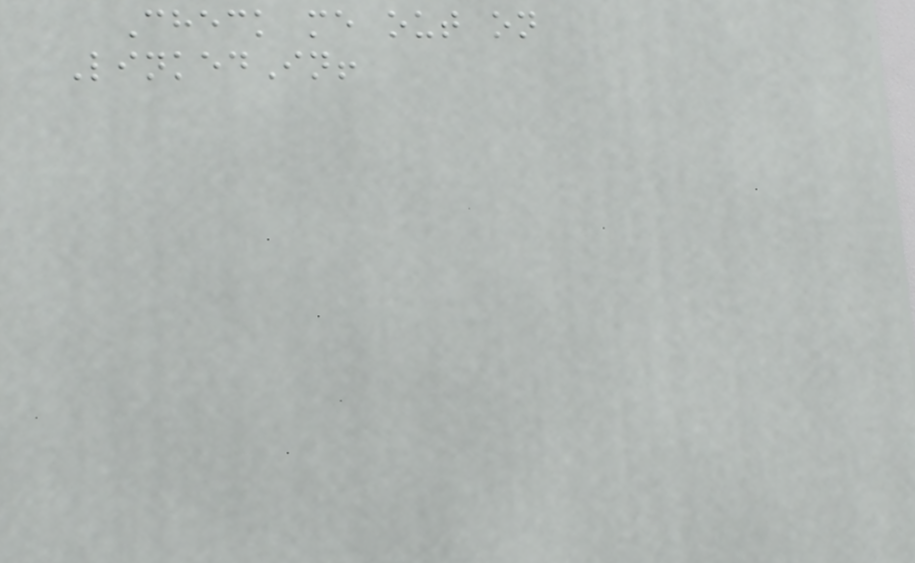Check me out on
LinkedIn!
